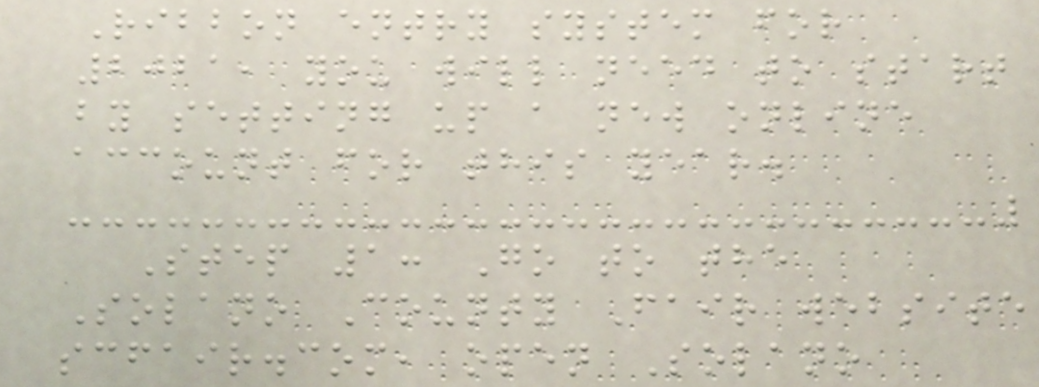Ribbon entry system for
2021, you will need to start
by setting up a new online
account for this year.
Step 1: Go to the
Solano County Fair website
scfair.com, open Solano
